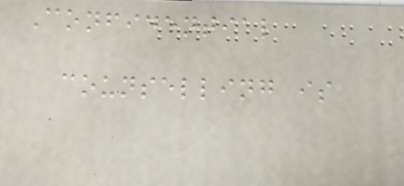Confidential
counselling is
